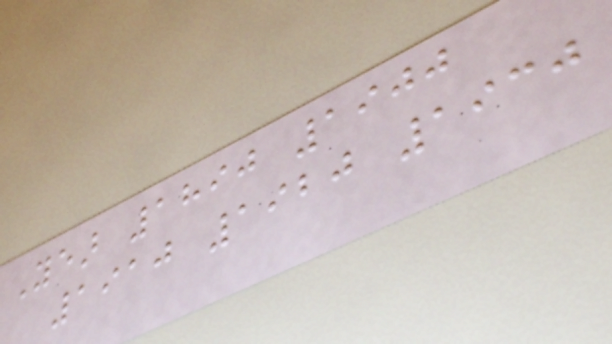Year 1890 1900
1910 1920 1930
